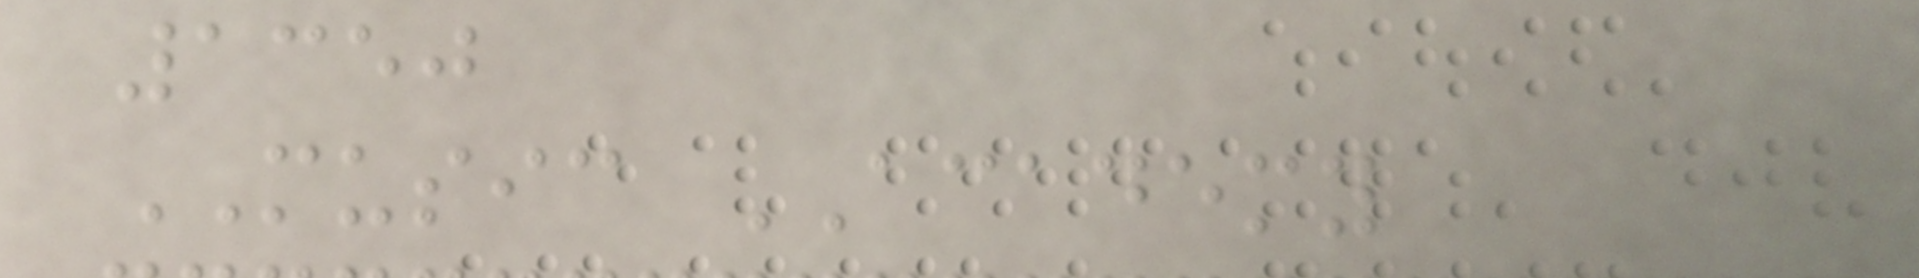1350
MUSIC ACADEMY
